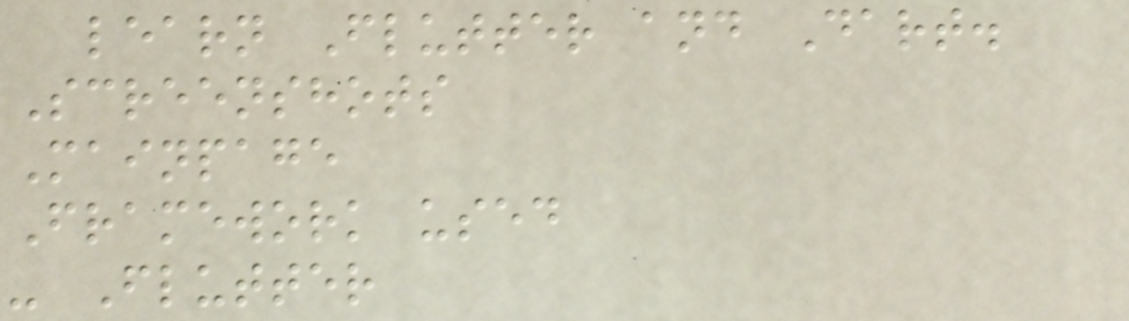learn Flutter and Dart.
Screenshots
Mainpage
Framework used
- Flutter
